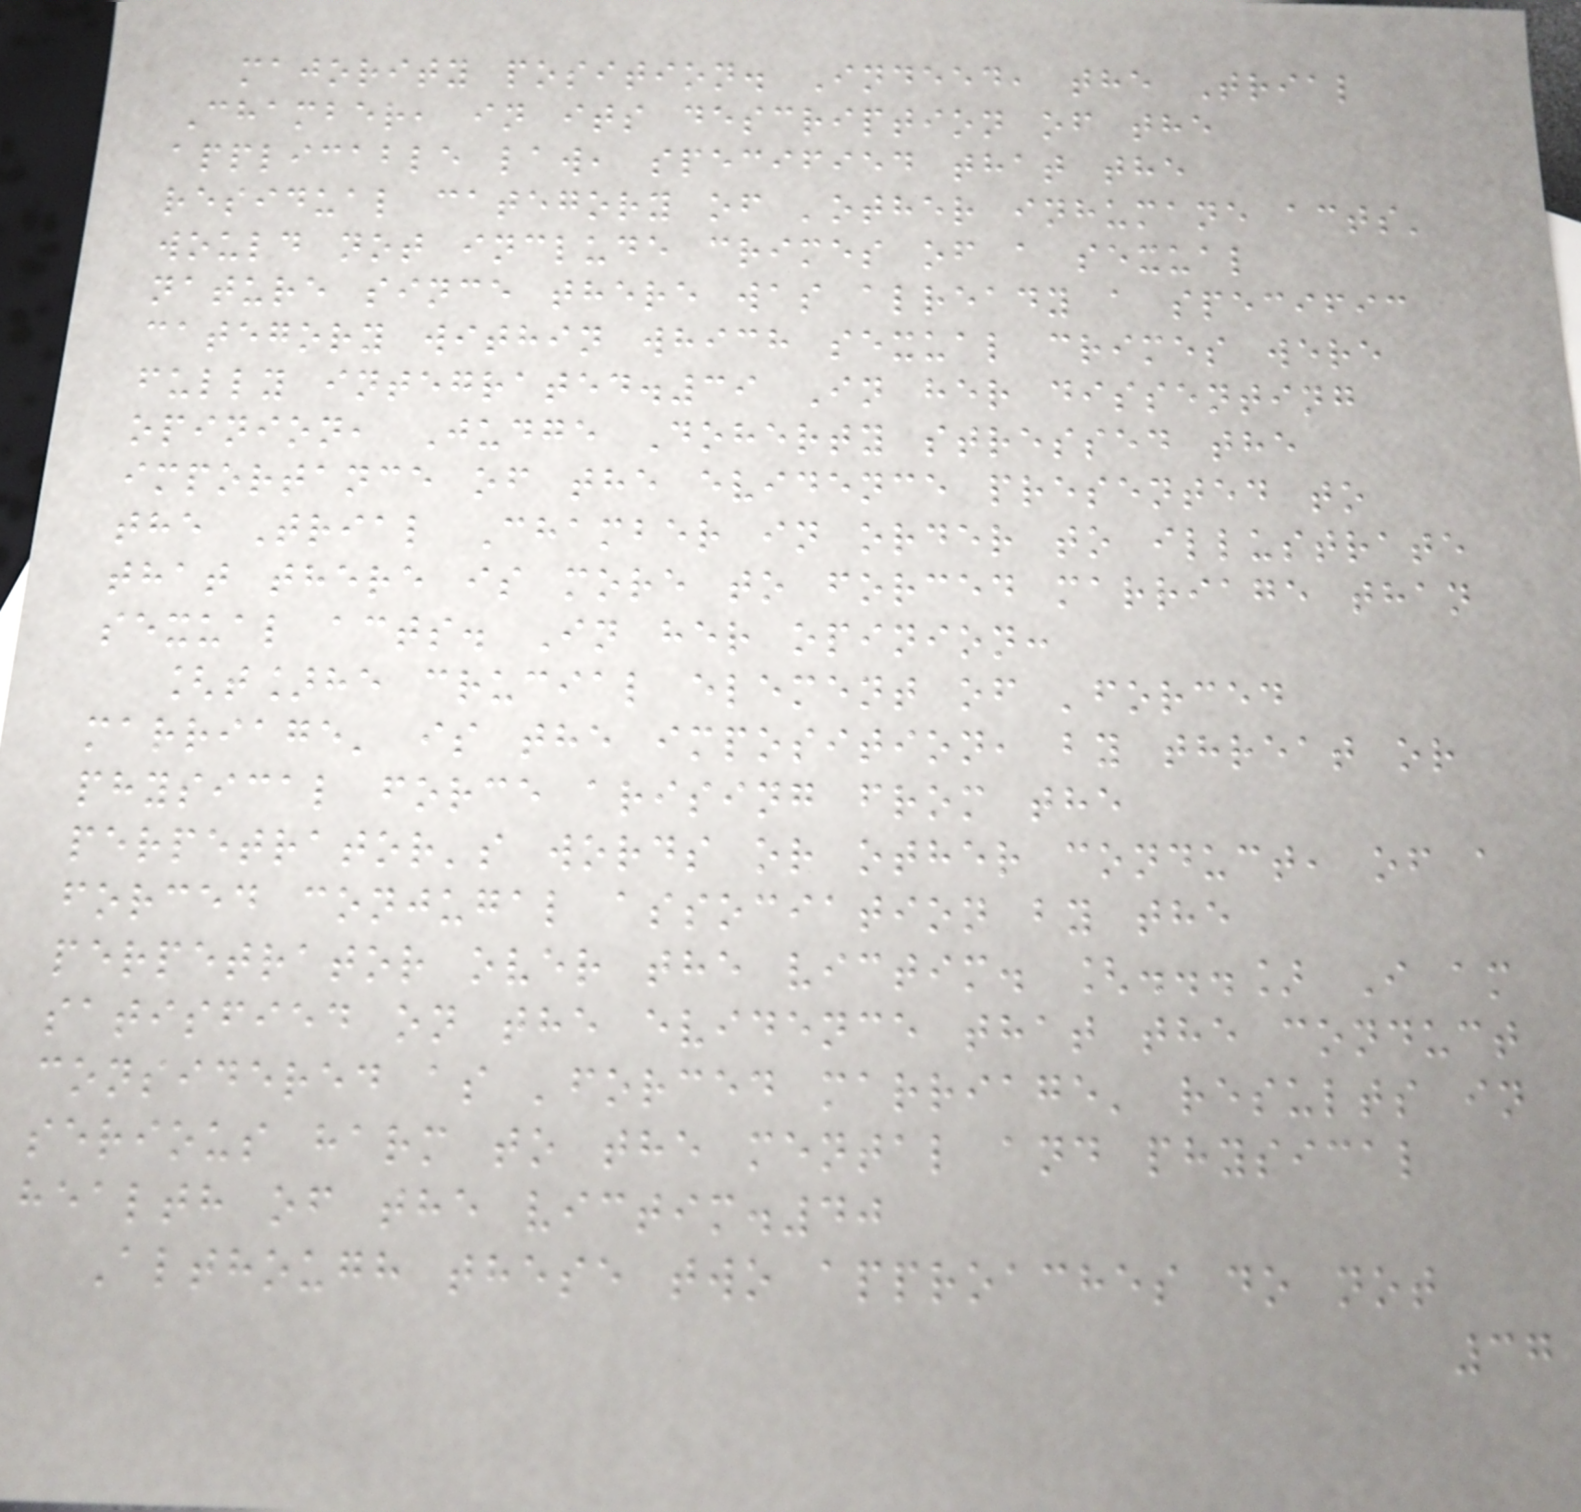majority position. Indeed, the Trial
Chamber, in its description of the
applicable law, specified that the
residual category of 'other inhumane acts'
would not include crimes of a sexual
nature since there was already a specific
category within which sexual crimes were
fully integrated.39 In her dissenting
opinion, Judge Doherty stressed the
importance of the evidence presented to
the Trial Chamber in order to illustrate
that there is more to forced marriage than
sexual acts. In her opinion:
[t]he crucial element of 'forced
marriage' is the imposition, by threat or
physical force arising from the
perpetrator's words or other conduct, of a
forced conjugal association by the
perpetrator over the victim. [...] I am
satisfied on the evidence that the conduct
considered as 'forced marriage' results in
serious harm to the mental and physical
health of the victim.40
Although these two approaches do not
37
